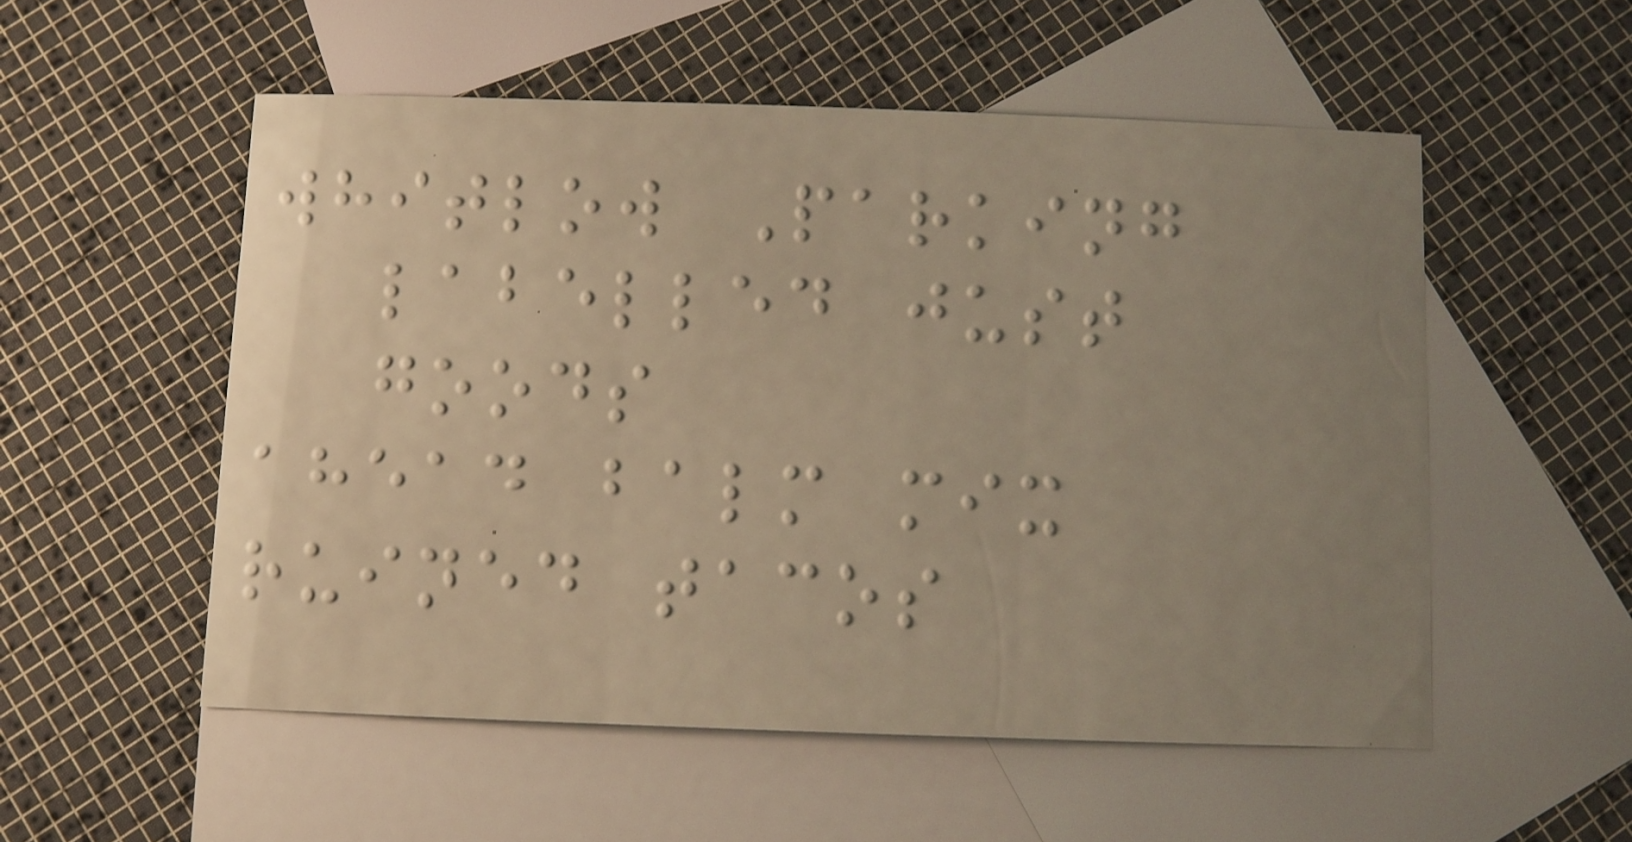whitlow Parking
labelled just
goods
ahead balm mix
ruined tacos
